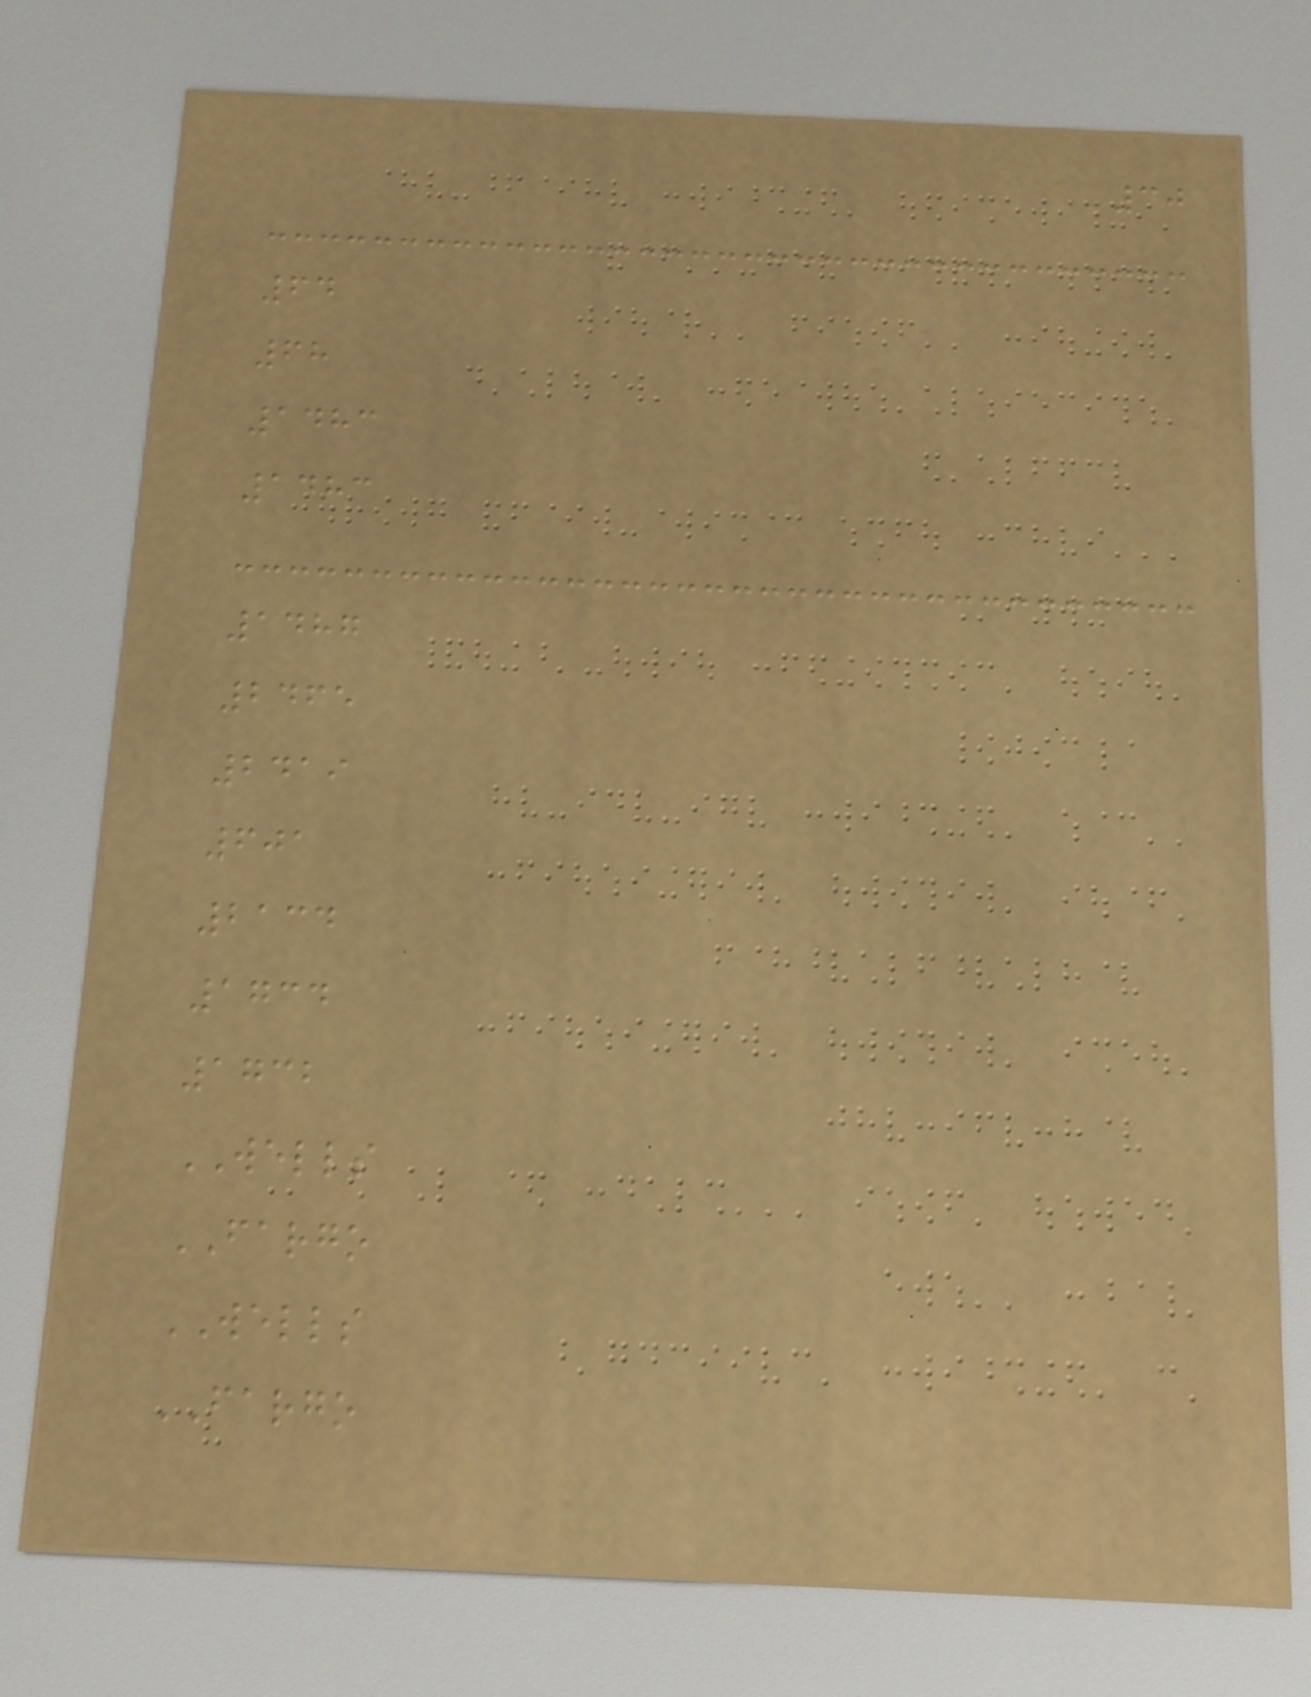30
64
68
1483
1483
1487
2465
2419
601
2134
1734
1732
WELLS
FARGO
WELLS
FARGO
